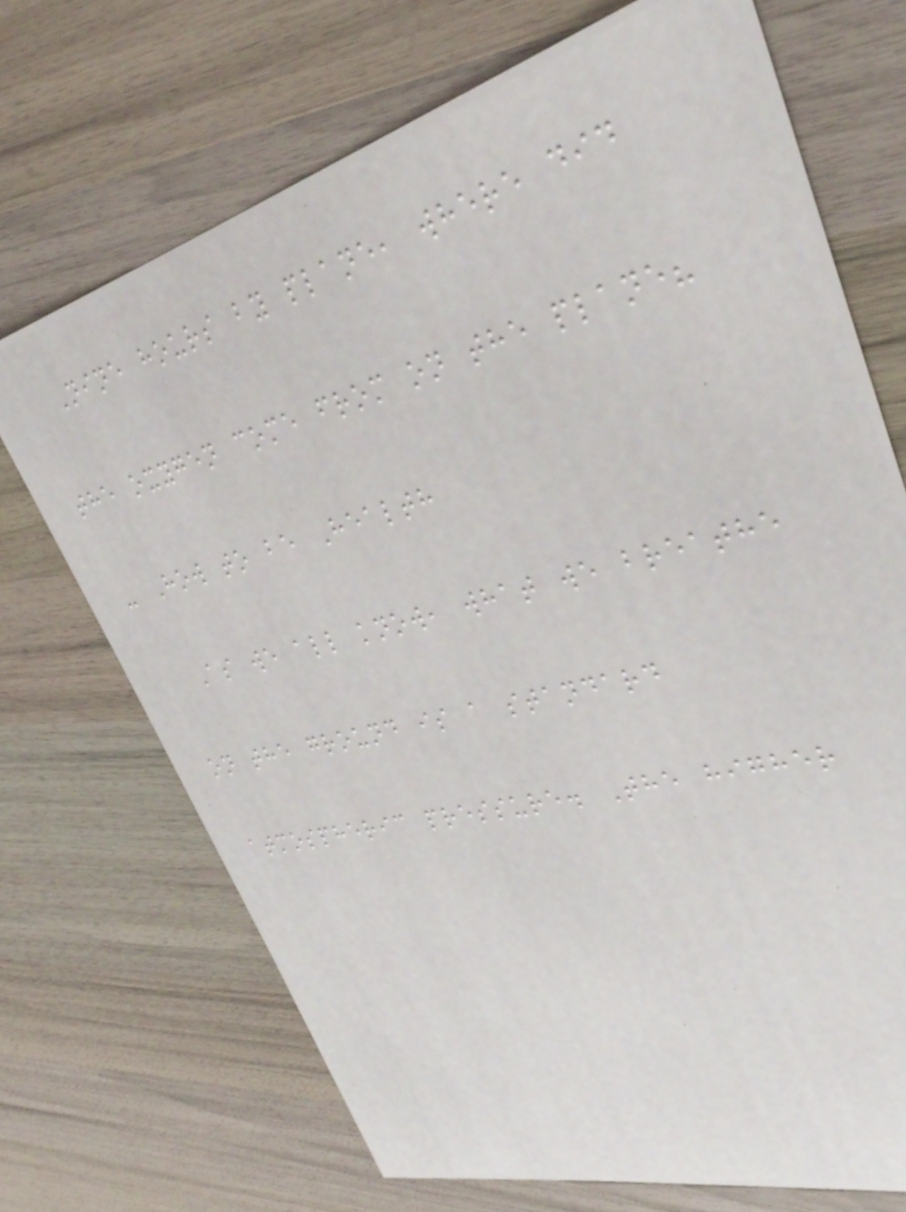Nine hours by plane, where did
the oxygen come from on the plane?
- How to be Health
As we all know, what we breathe
on the ground is a standard
atmospheric pressure. The higher
